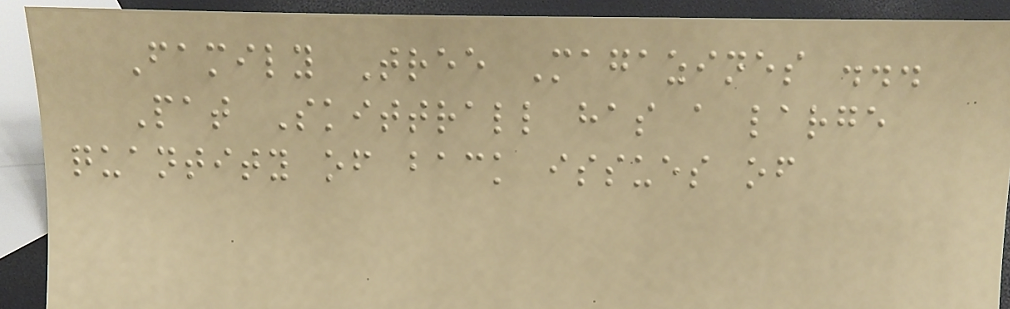Family Tree Magazines ...
Pat Skittrall has a large
quantity of back issues of
